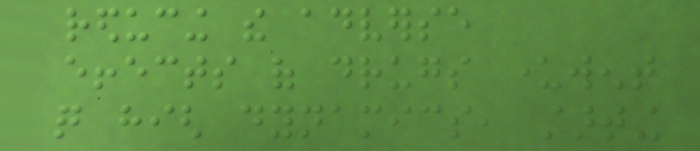reducing the adverse
effects of drugs underwent
quite high dynamics, starting
